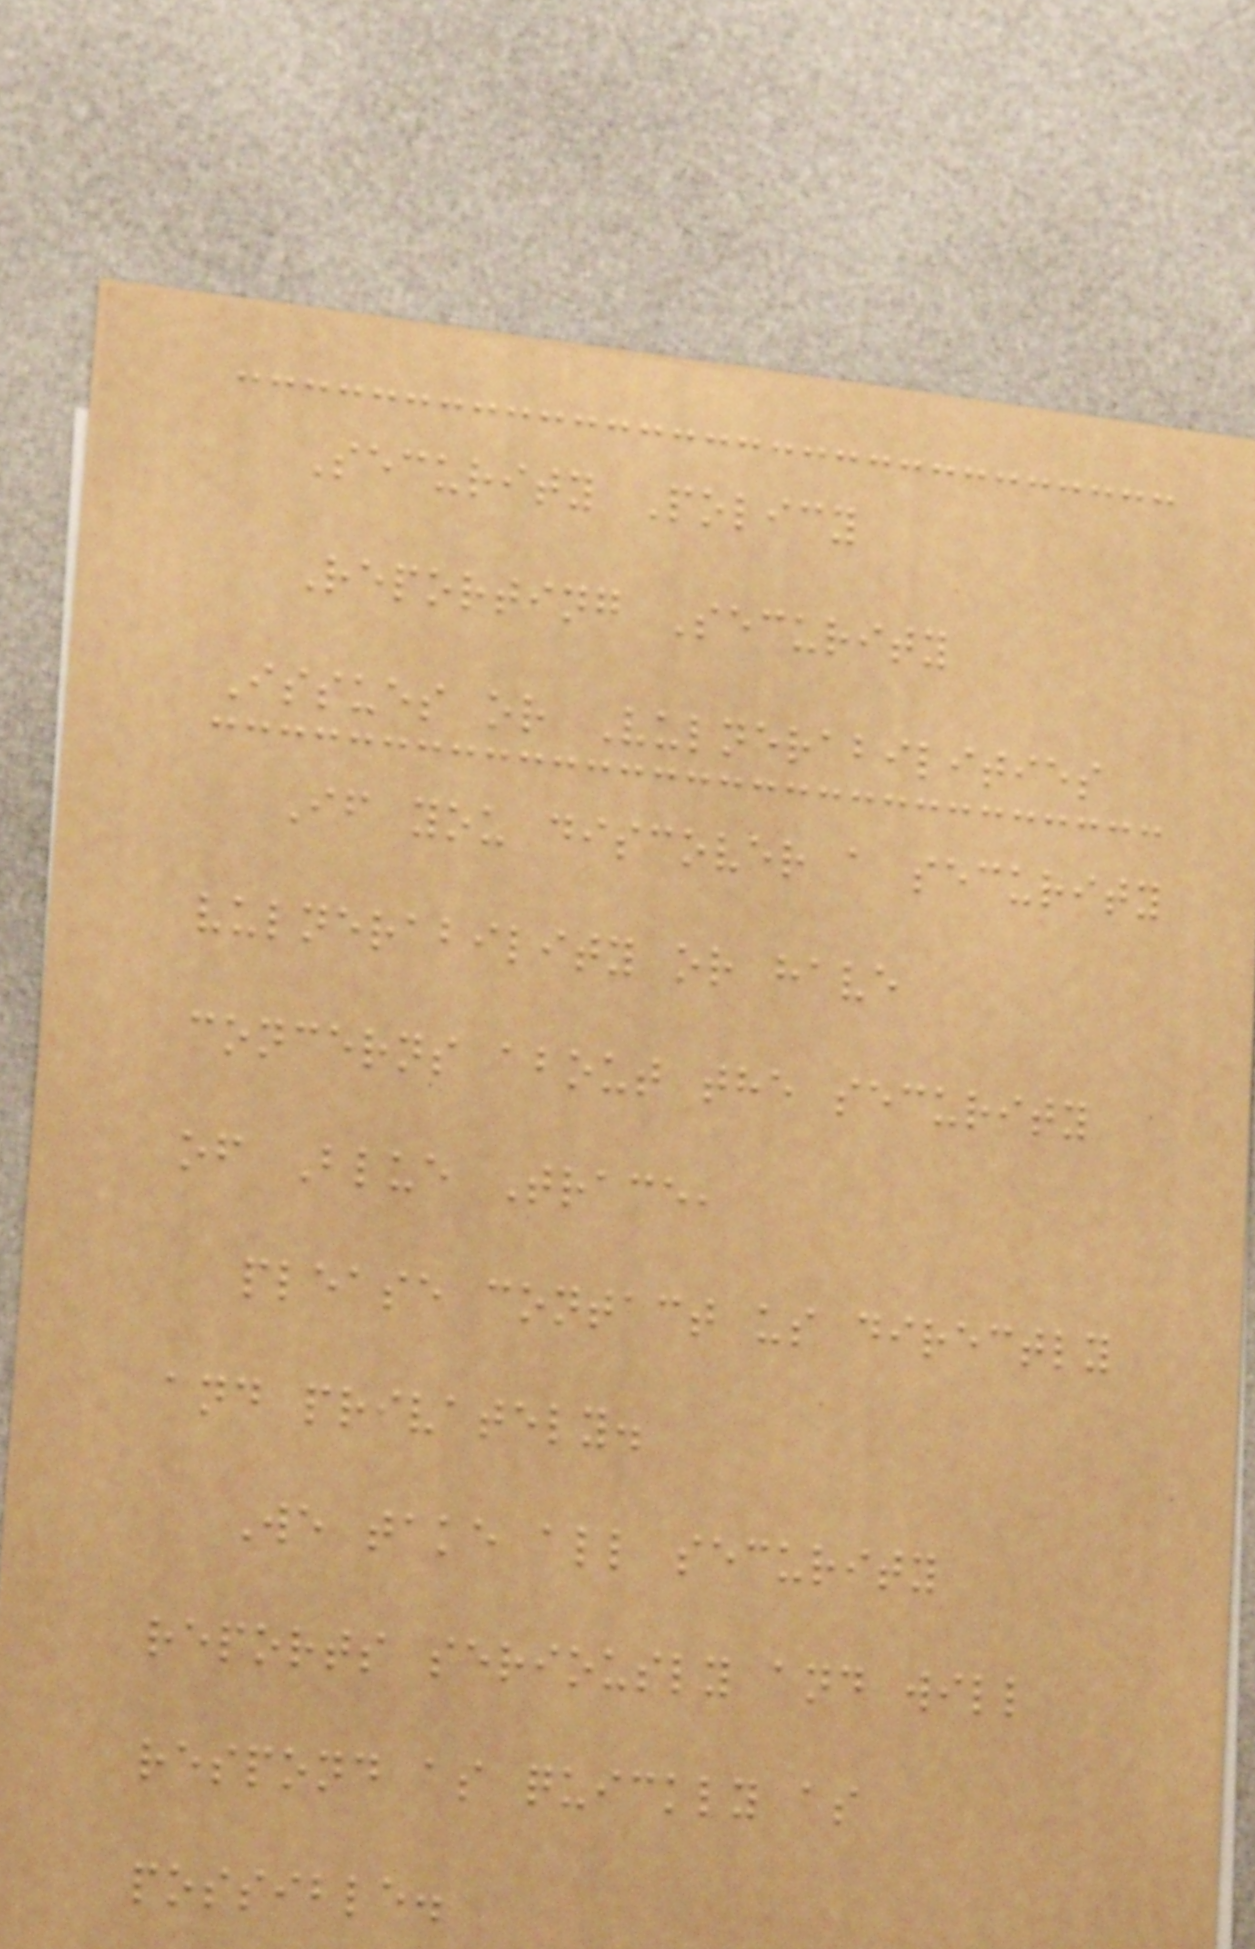Security Policy
Reporting Security
Issues or Vulnerabilities
If you discover a security
vulnerability or have
concerns about the security
of Blue Trace,
please contact us directly
and privately.
We take all security
reports seriously and will
respond as quickly as
possible.
